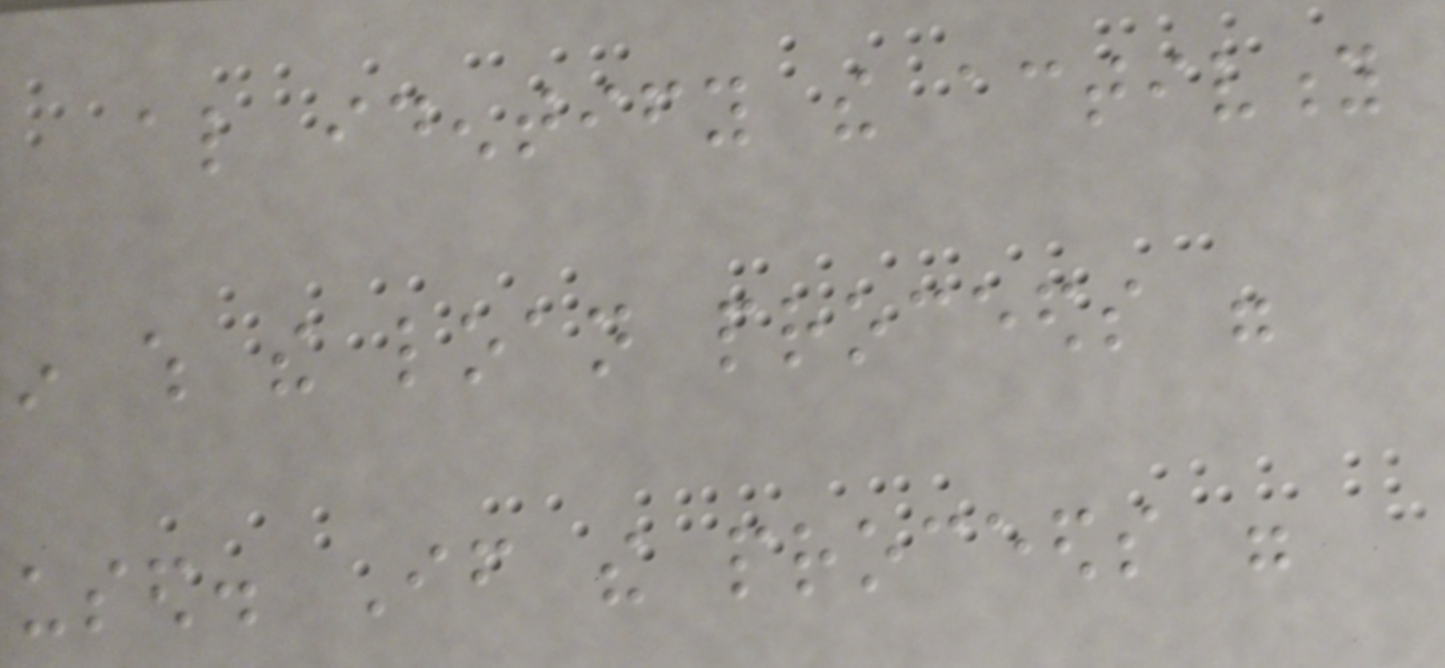also identify the activity
in which the loan proceeds were
used. If the proceeds were
